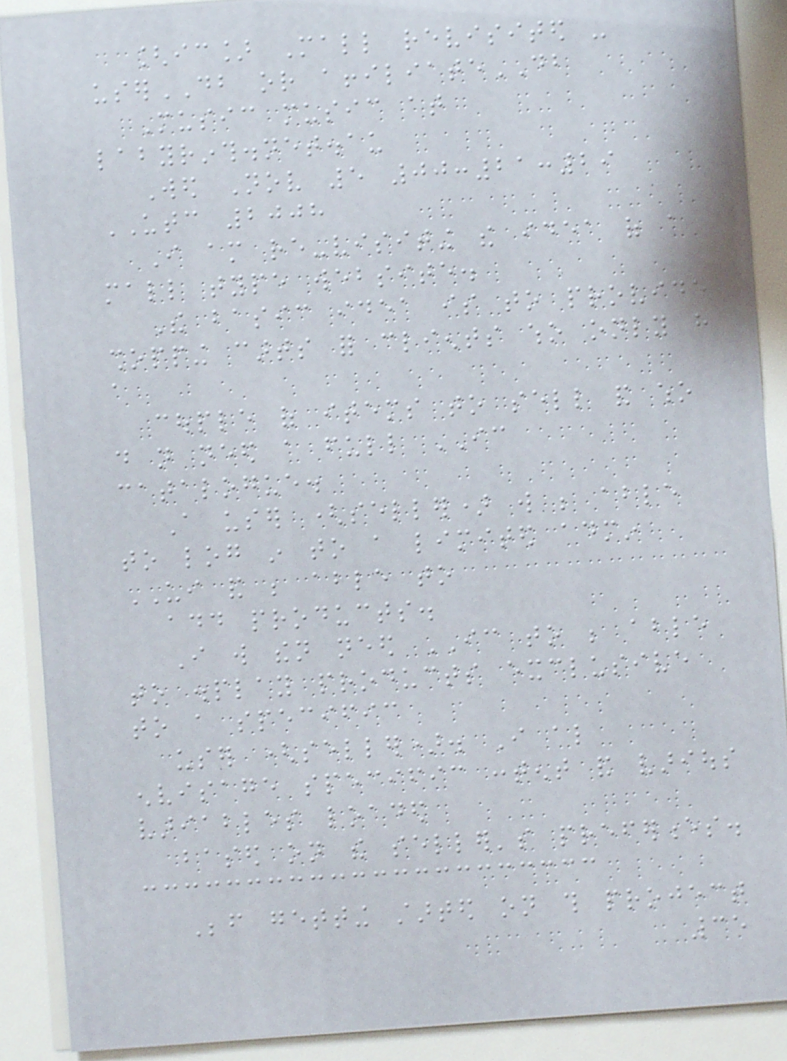[ic] Mall revisited -
userDB or affiliateDB
Music music at
labyrinth.net.au
Wed Nov 5 00:21:29
UTC 2008
I am re-visiting the idea of a
mall type website.
The basic idea is to provide
shopping carts for clients who only have
a
couple of items to sell and who
do not need a full IC
catalogue.
A user (seller) will be able
to log in to a limited admin
UI and be able to
add products.
I will then need IC to be able
to display products exclusive
to a specific
user (seller). I also
envisage specific content and various
variables loaded
based on the seller's preferences.
Before getting started on this project
35
